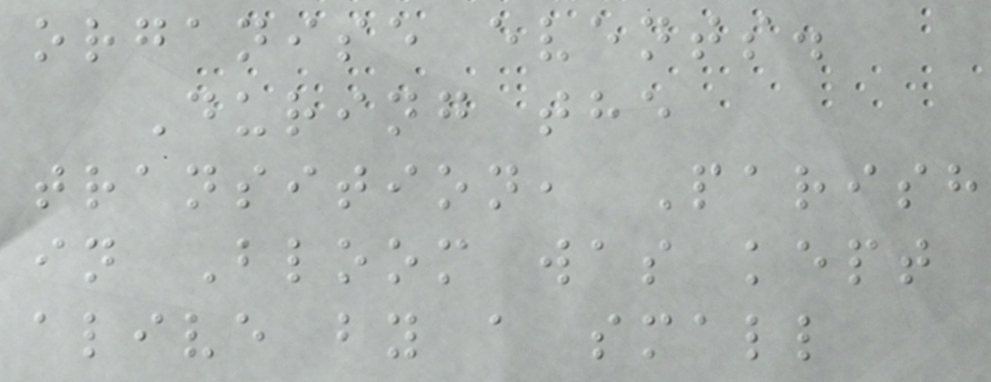organise events.
During the
transition, Parish
in Bloom was kept
alive by a small
